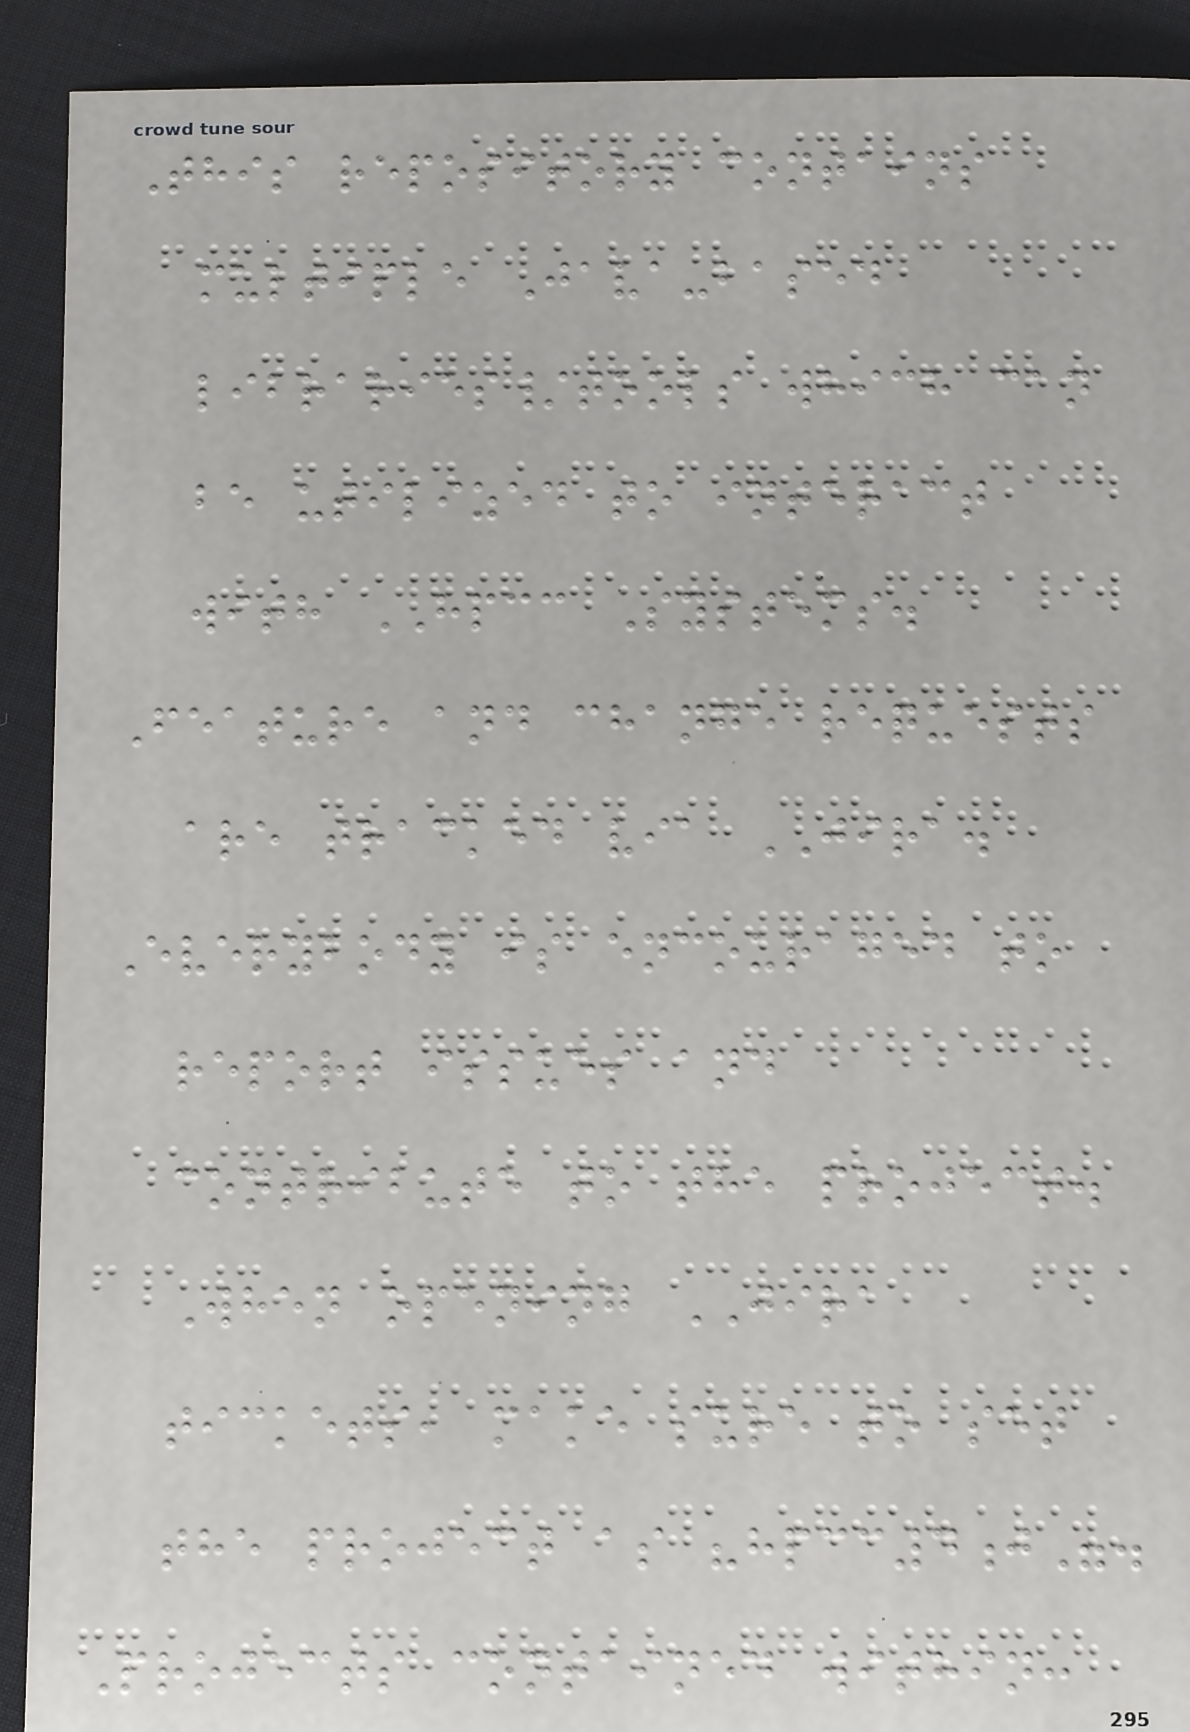This repository contains
multiple Java-based
libraries/tools which can
be utilized to interact
with HPCC Systems.
Feature and change requests
are tracked via JIRA.
Everybody is encouraged to
report issues and
contribute to the project.
When opening JIRA
tickets, make sure to set
the project as "hpcc4j".
Projects contained within:
